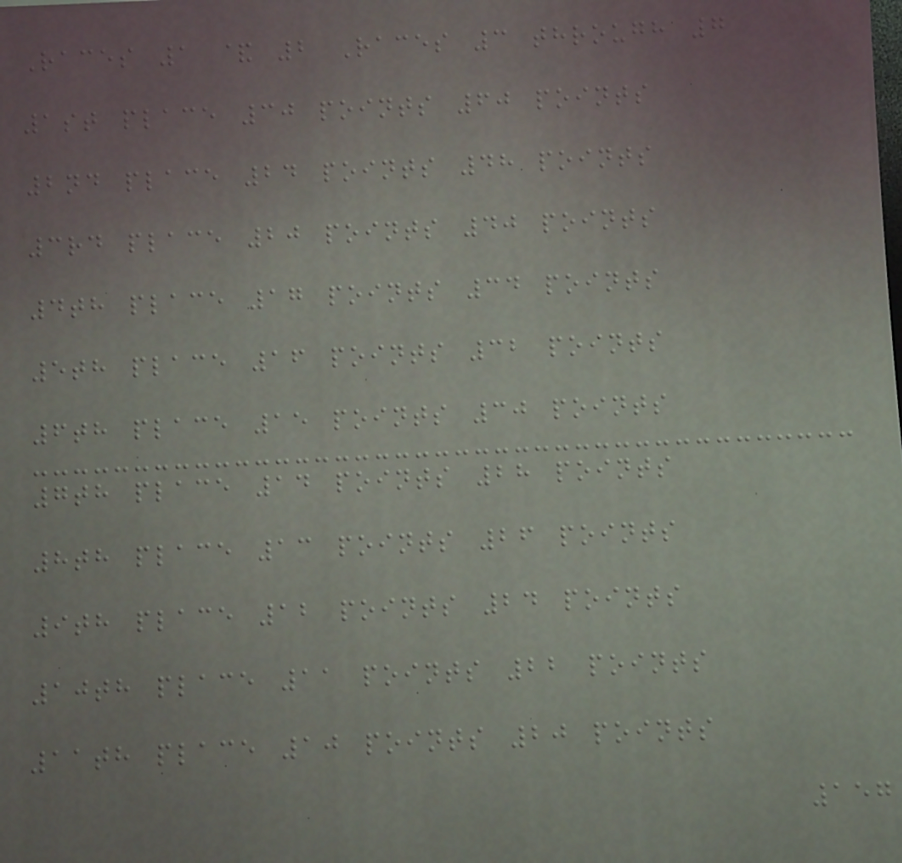Races 1 & 2 Races 3 through 7
1st place 30 points 60 points
2nd place 24 points 48 points
3rd place 20 points 40 points
4th place 17 points 34 points
5th place 16 points 32 points
6th place 15 points 30 points
7th place 14 points 28 points
8th place 13 points 26 points
9th place 12 points 24 points
10th place 11 points 22 points
11th place 10 points 20 points
157
